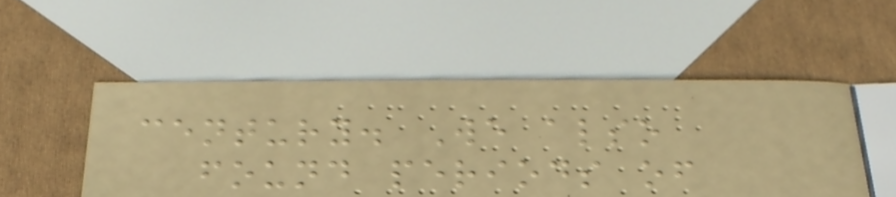century. We also
found periods of
